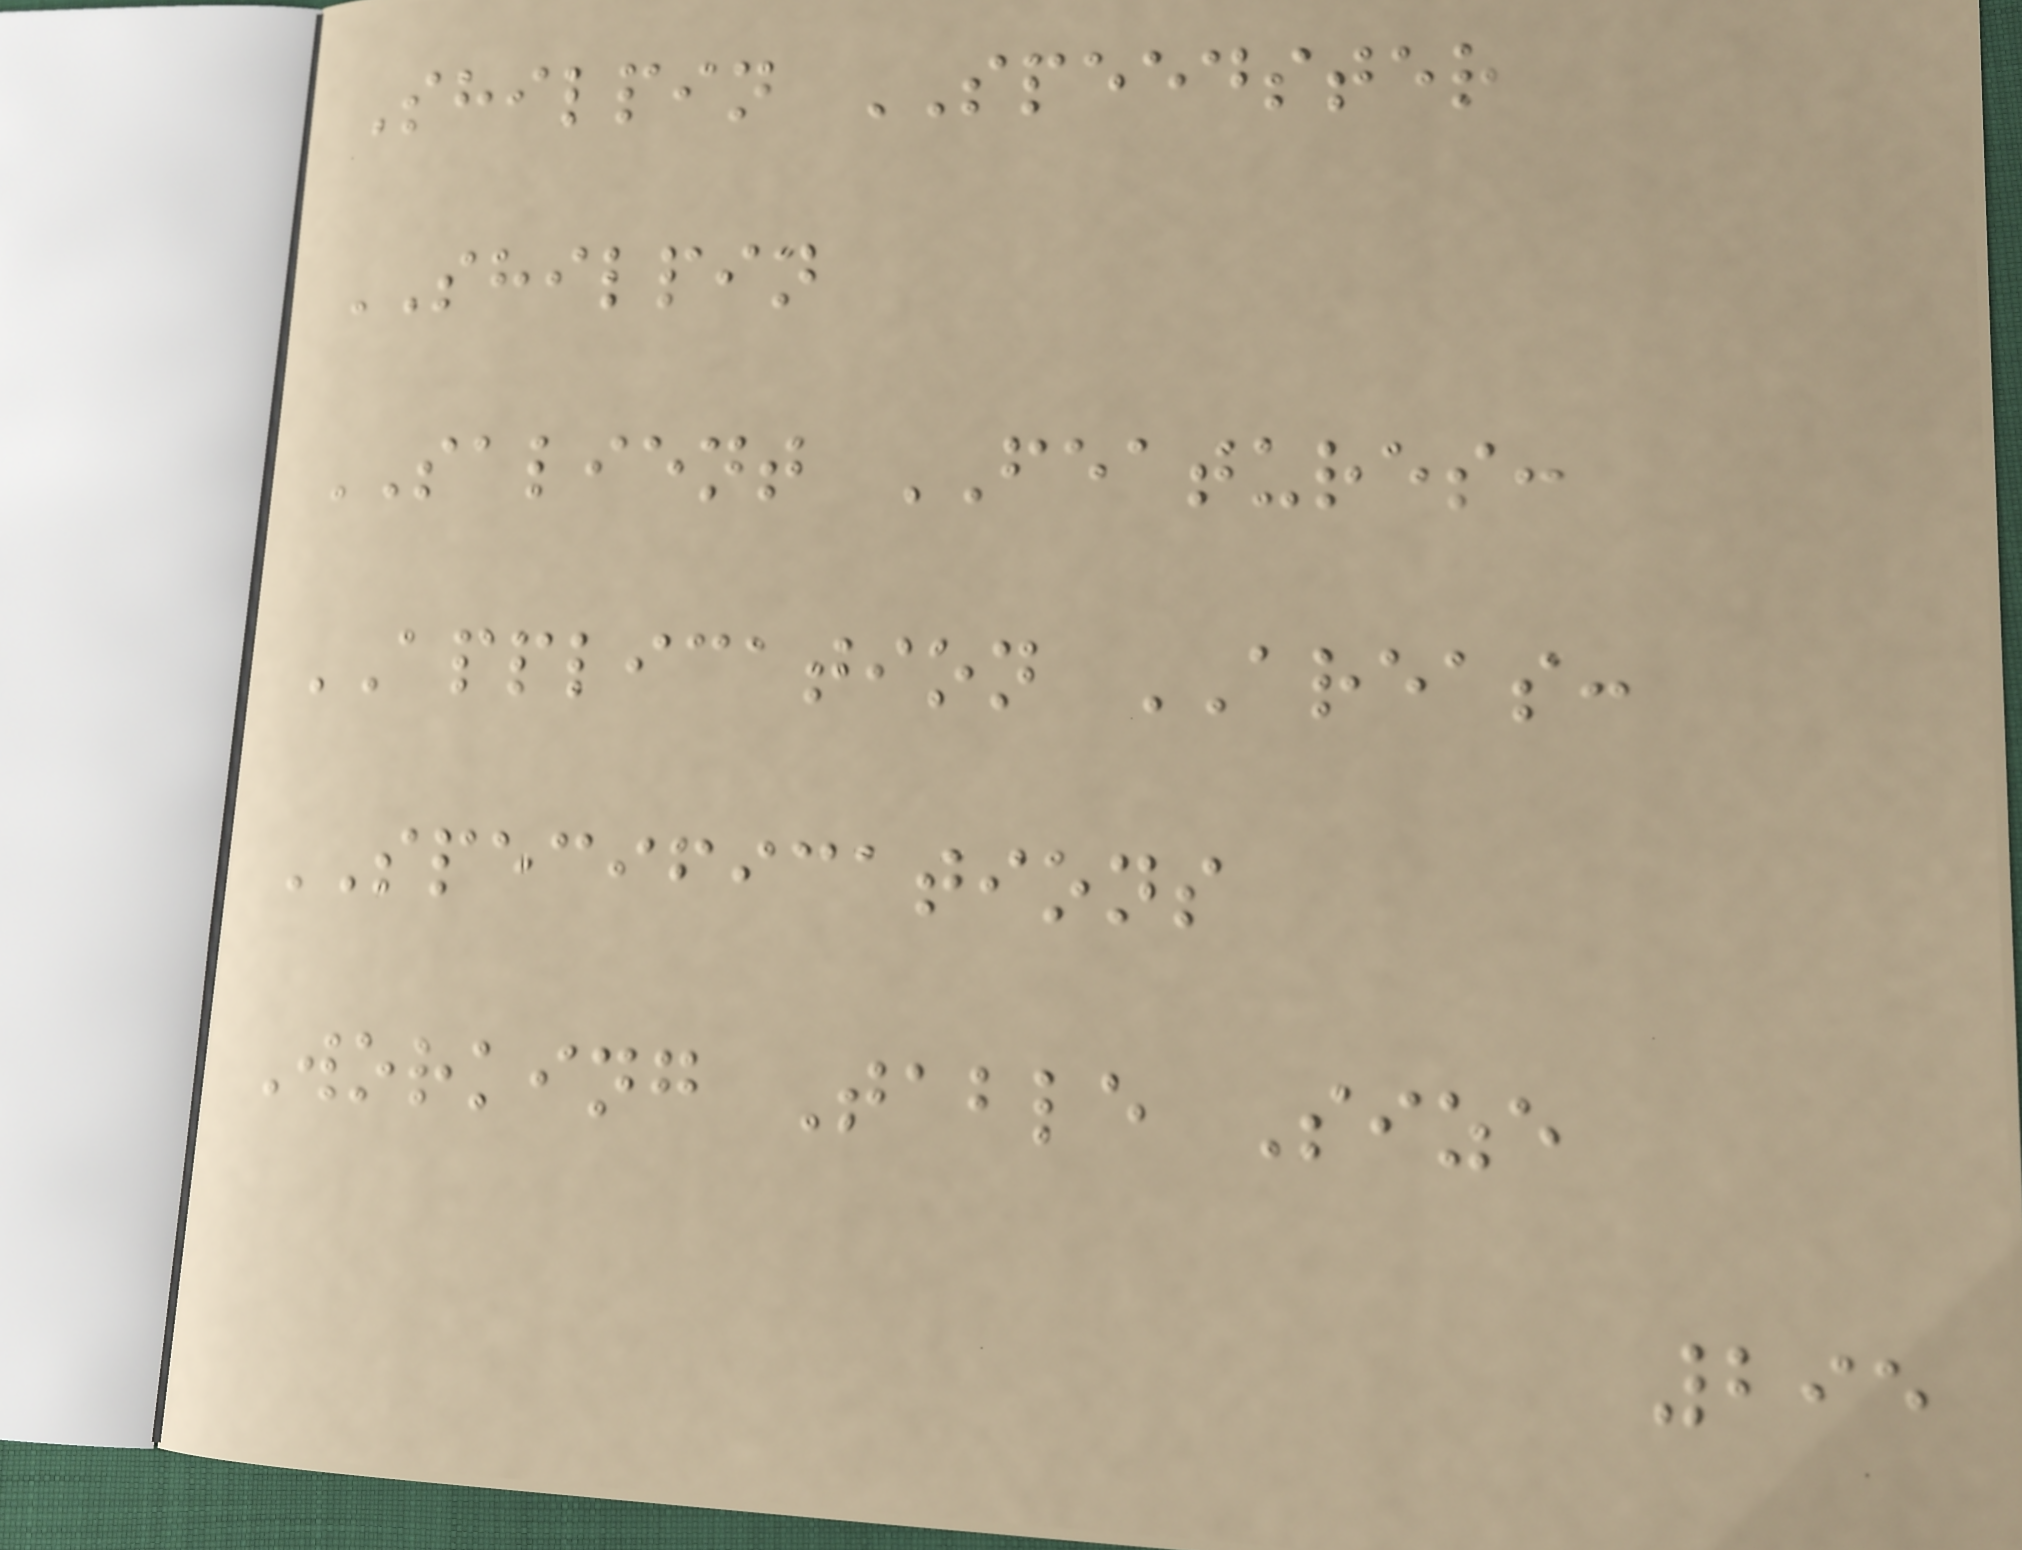Shilpin SPEEDSTER
SHILPIN
SALIENT FEATURES:
APPLICATION AREAS:
SPECIFICATIONS
Working Table Size
295
